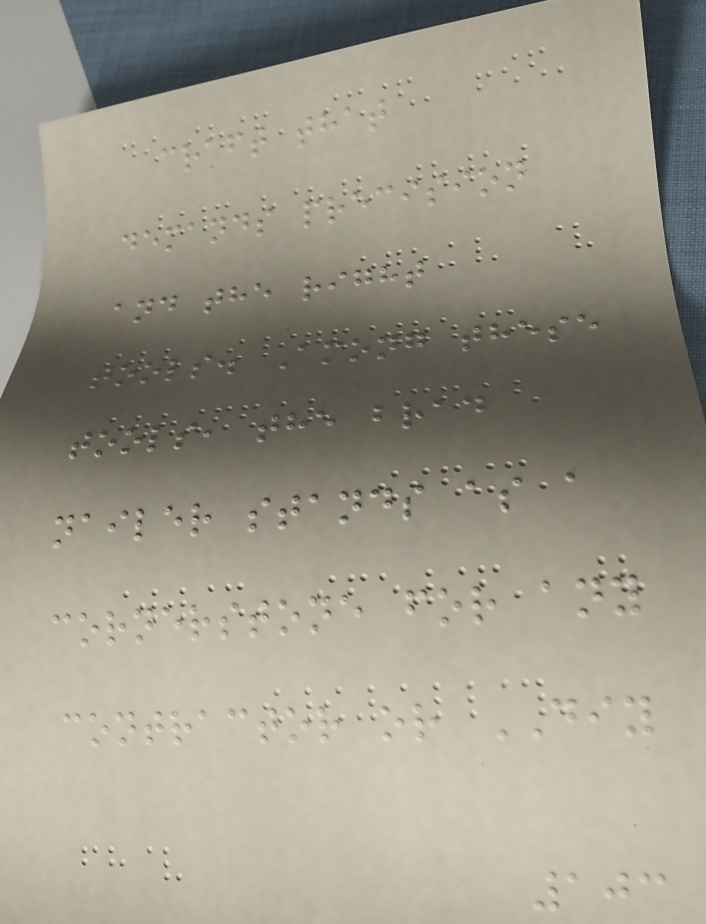craft that
demands precision
and the right
tools. Among these
tools, the brad
nailer stands as a
cornerstone for any
contractor or DIY
103
